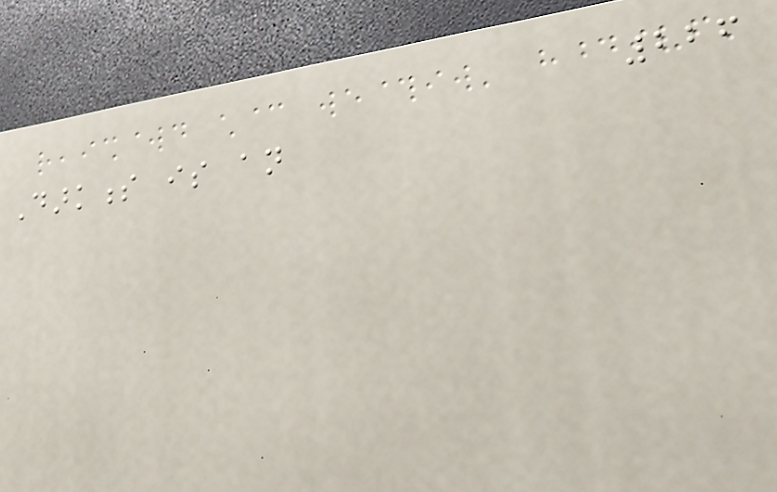226
Darkness is an
